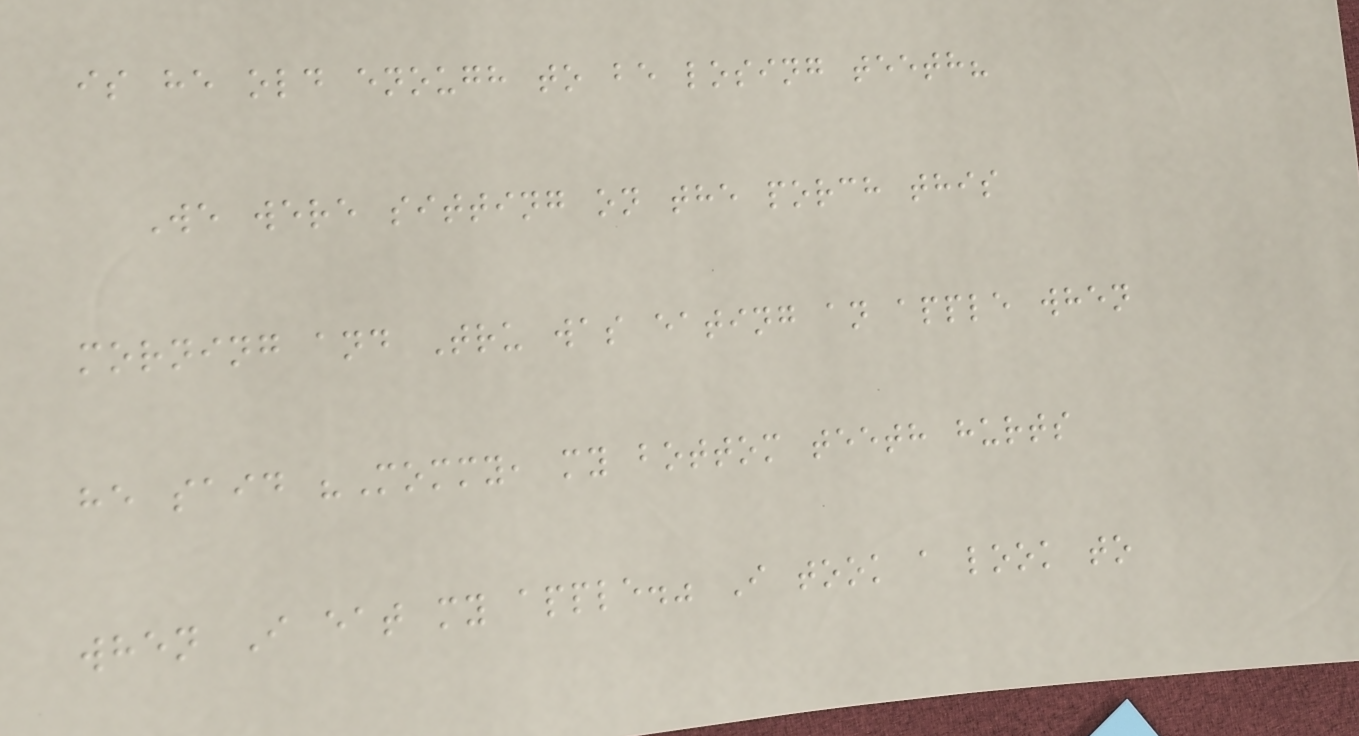is he old enough to be losing teeth?
We were sitting on the porch this
morning and Tru was eating an apple when
he said "Mommy, my bottom teeth hurts
when I eat my apple." I took a look to
